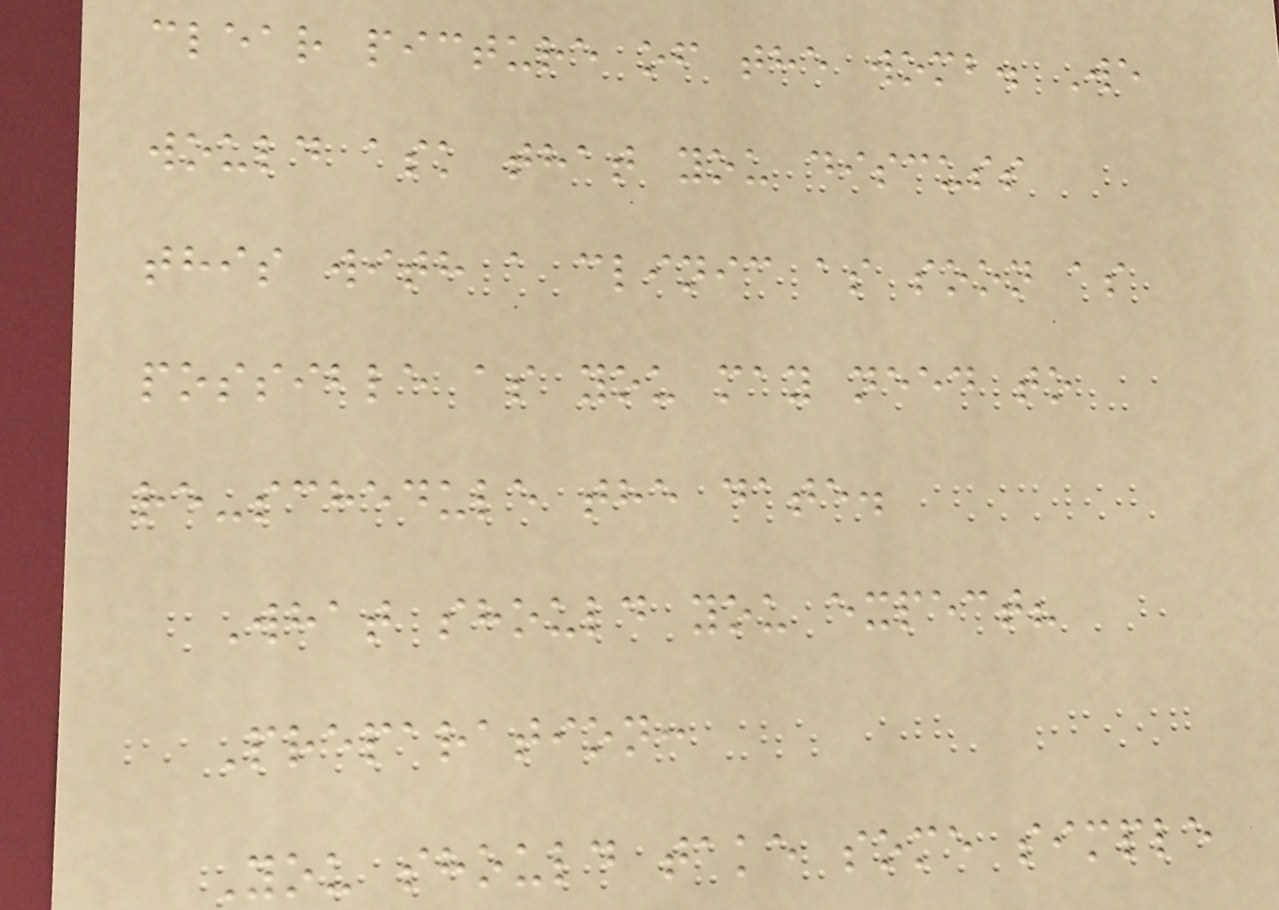clear picture of the womb. We
would ask that you discuss
this with a clinic as soon as
possible as you may need to
re-schedule the date.
What should you expect?
Preparation:
You should take some simple
